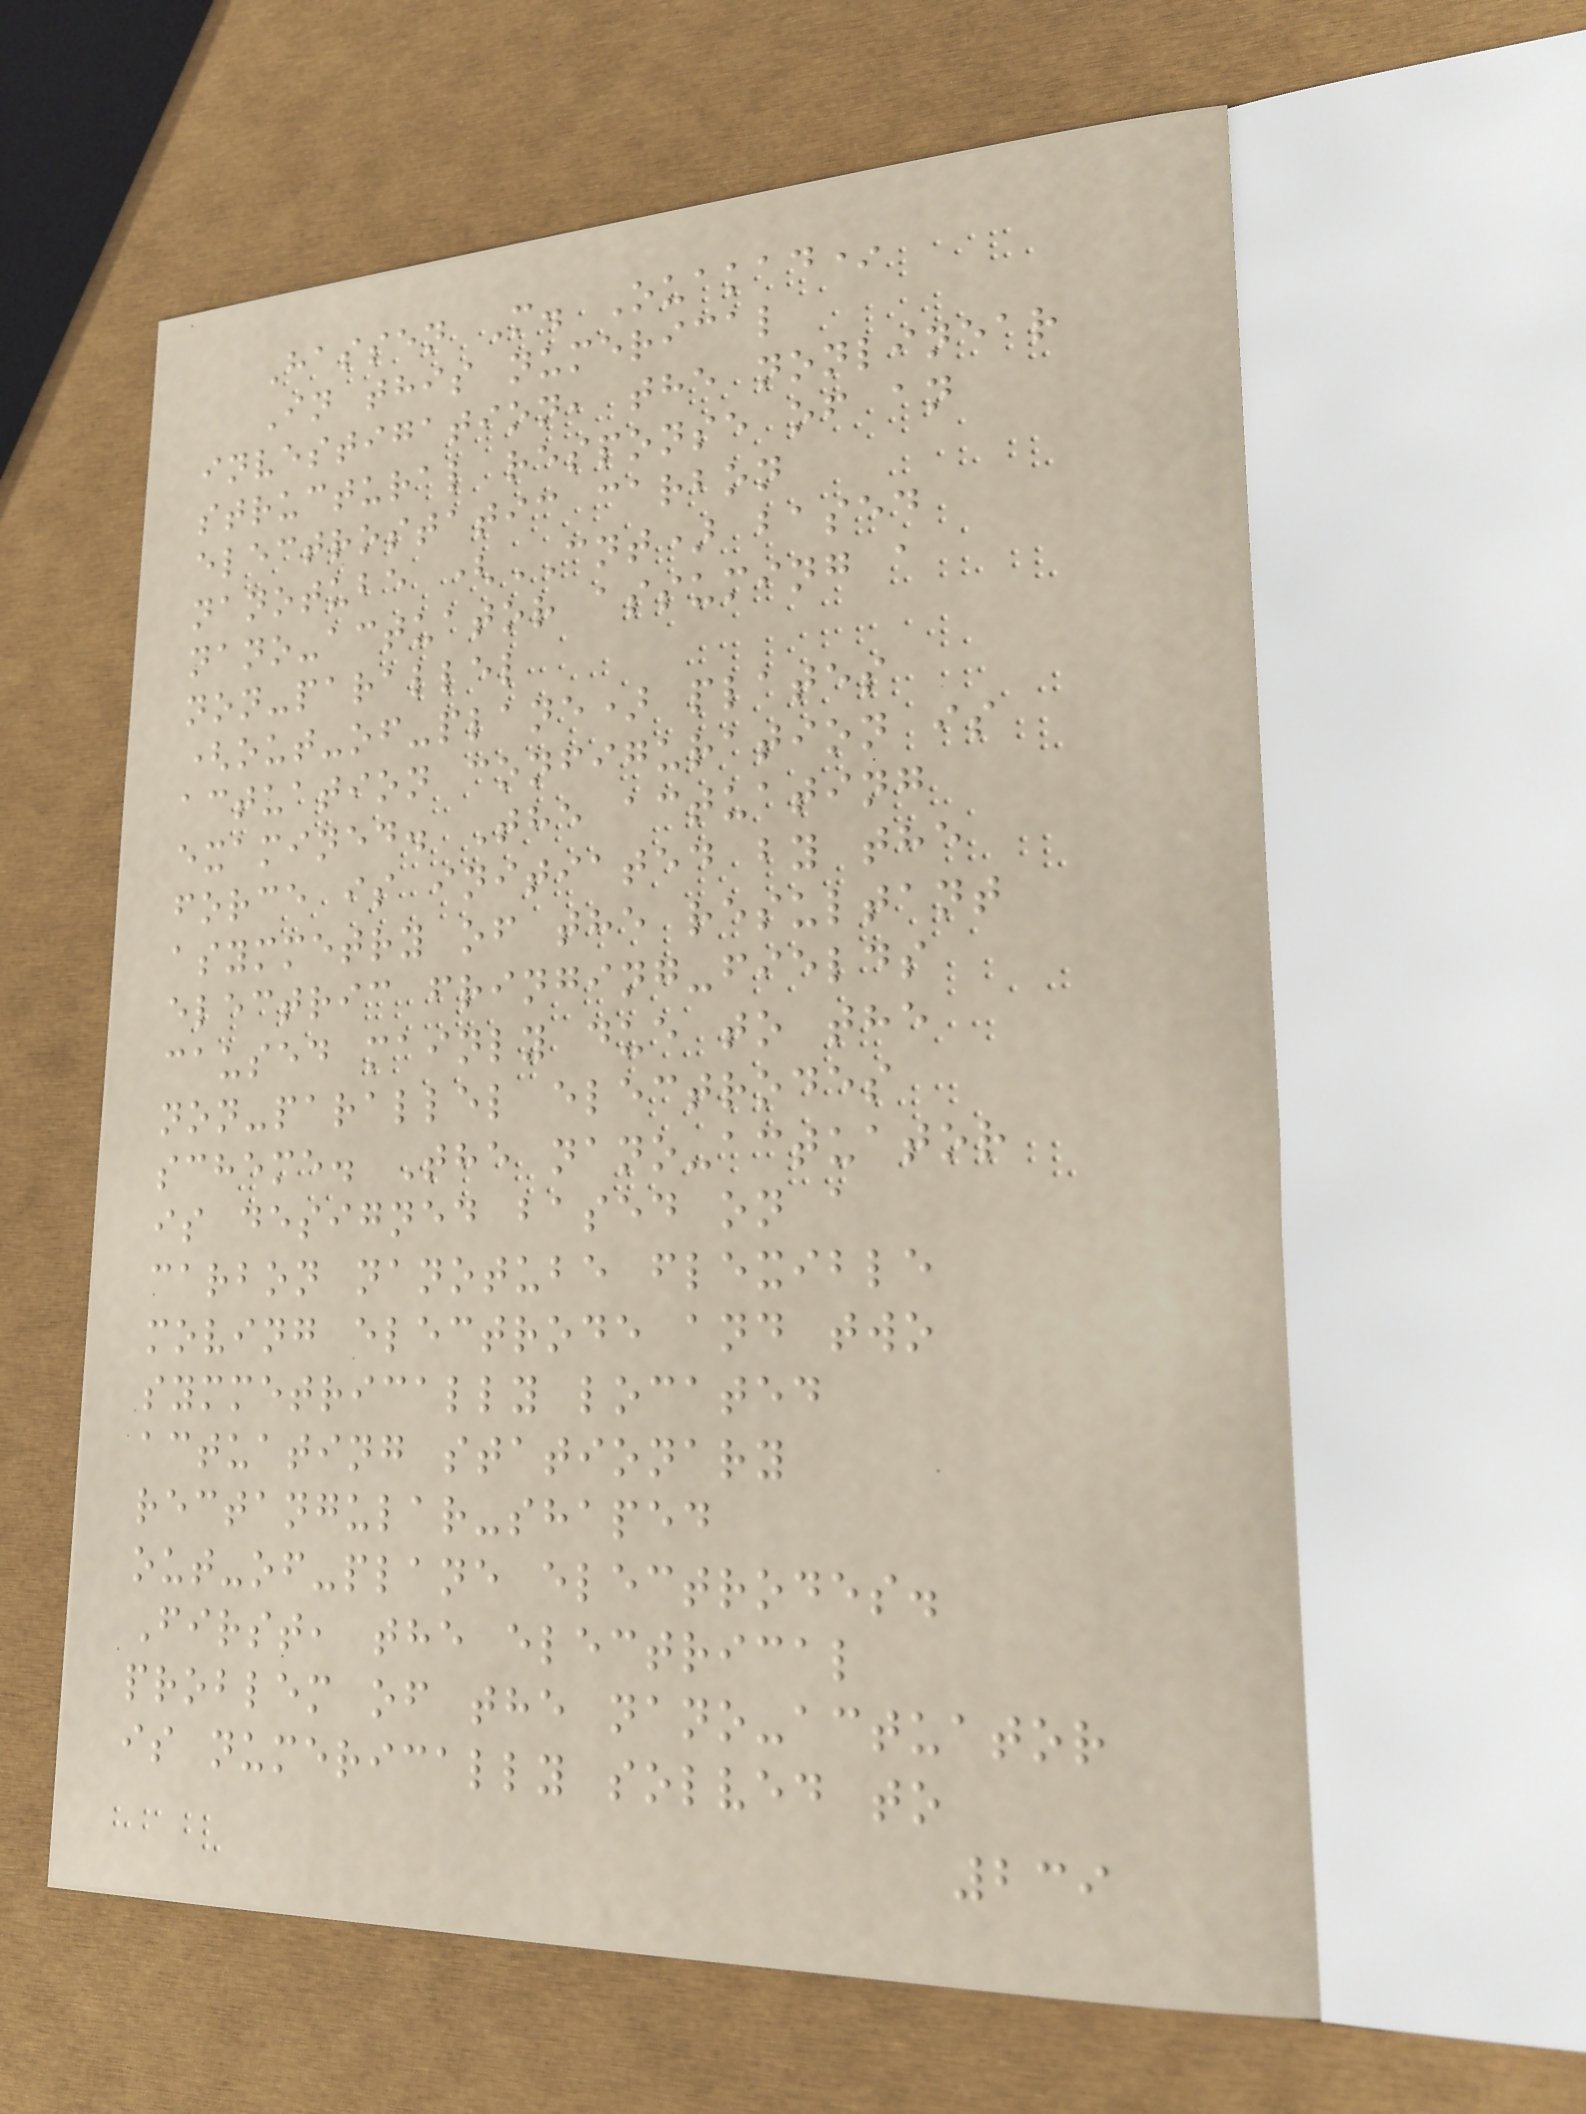Hassen M. Ouakad*
In this numerical
investigation, the nonlinear
structural response of an
electrostatic carbon
nanotube (CNT) based
nano-actuator assuming a
non-parallel
(out-of-plane) plates
actuation configuration is
examined. The actuating
force is initiated by the
asymmetry of the resultant
electric fringing-fields
caused mainly due to the
non-parallel electrodes
scheme. The nano-actuator
is designed based on a
carbon nanotube flexible
moving electrode and two
symmetrically located
actuating stationary
rectangular-shaped
out-of-plane electrodes.
First, the electrical
problem of the nano-actuator
is numerically solved to
239
